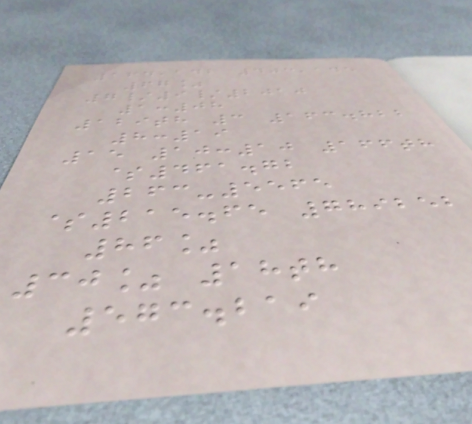164,142 403,145
67%
7/9/2010
1:08
129th 3 163.822
8:19
15 10:10 166th
$461.72
263-5565
$215.65 789252
86%
30% 18th
573.219
